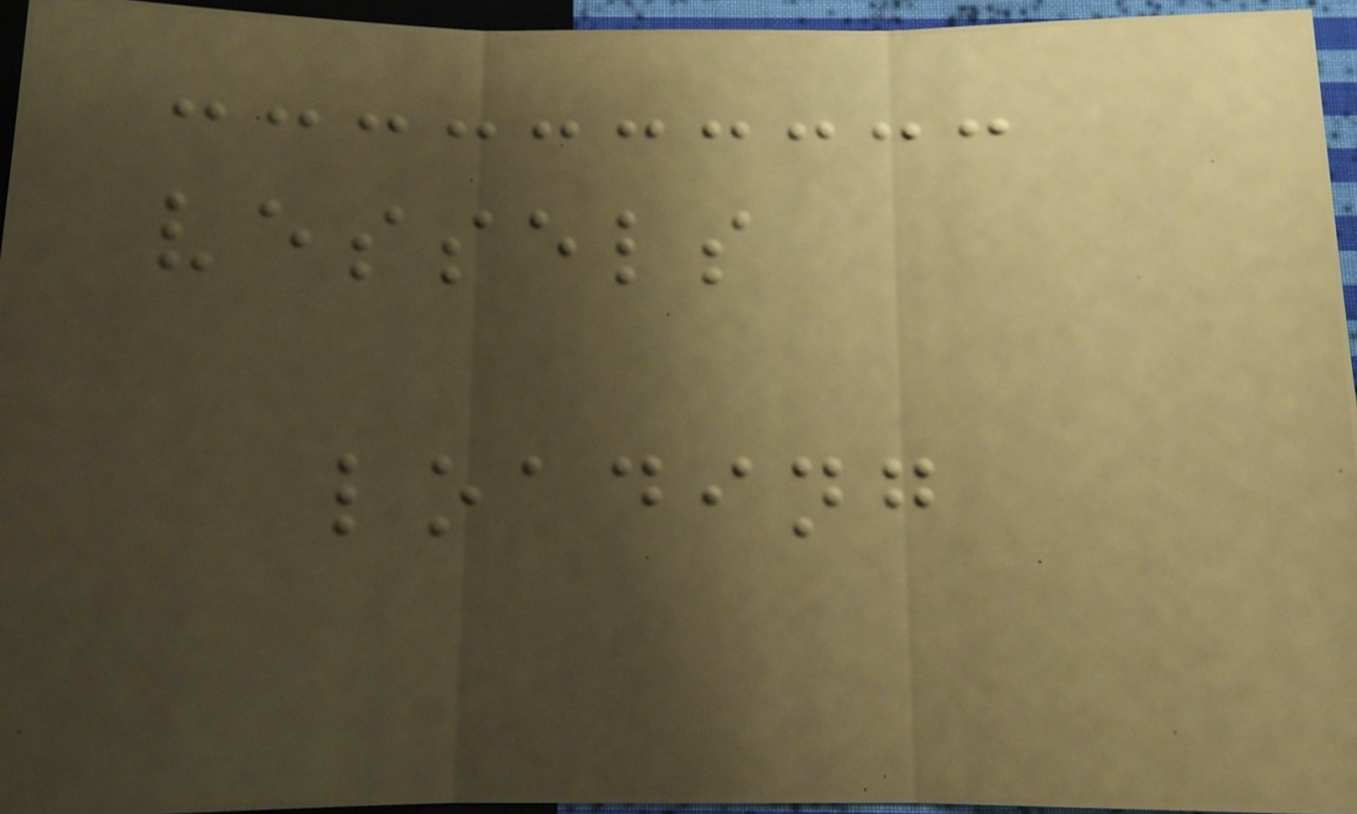vessels
loading
